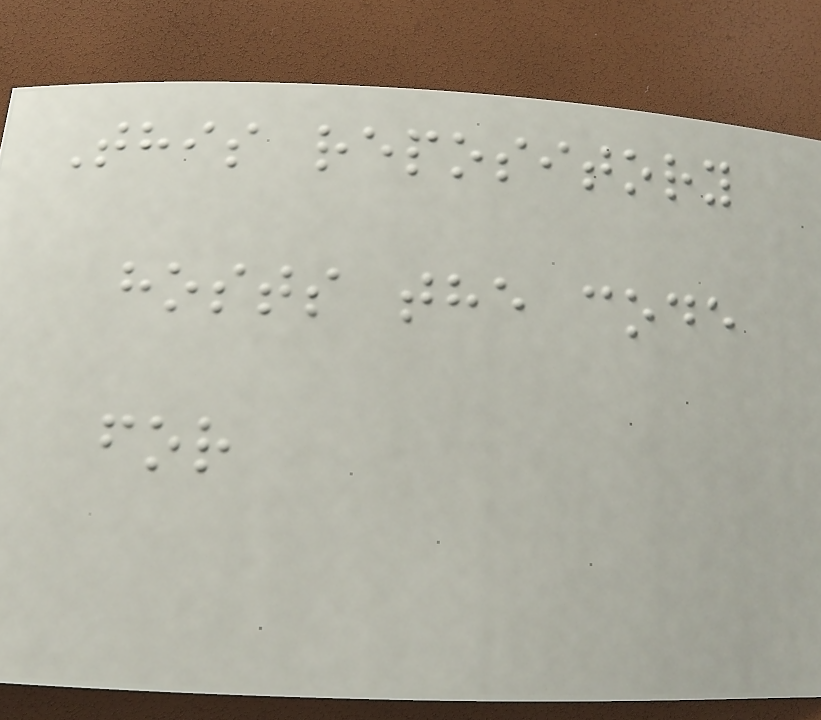This repository
hosts the code
for
